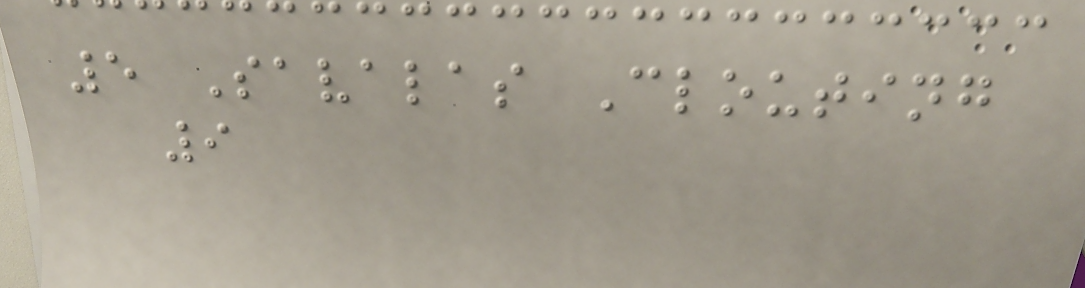5 Savalas Clouting
9
